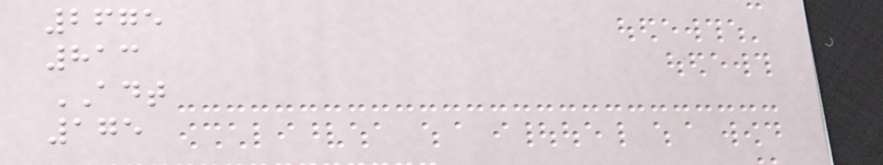2675
813
ADT
175
